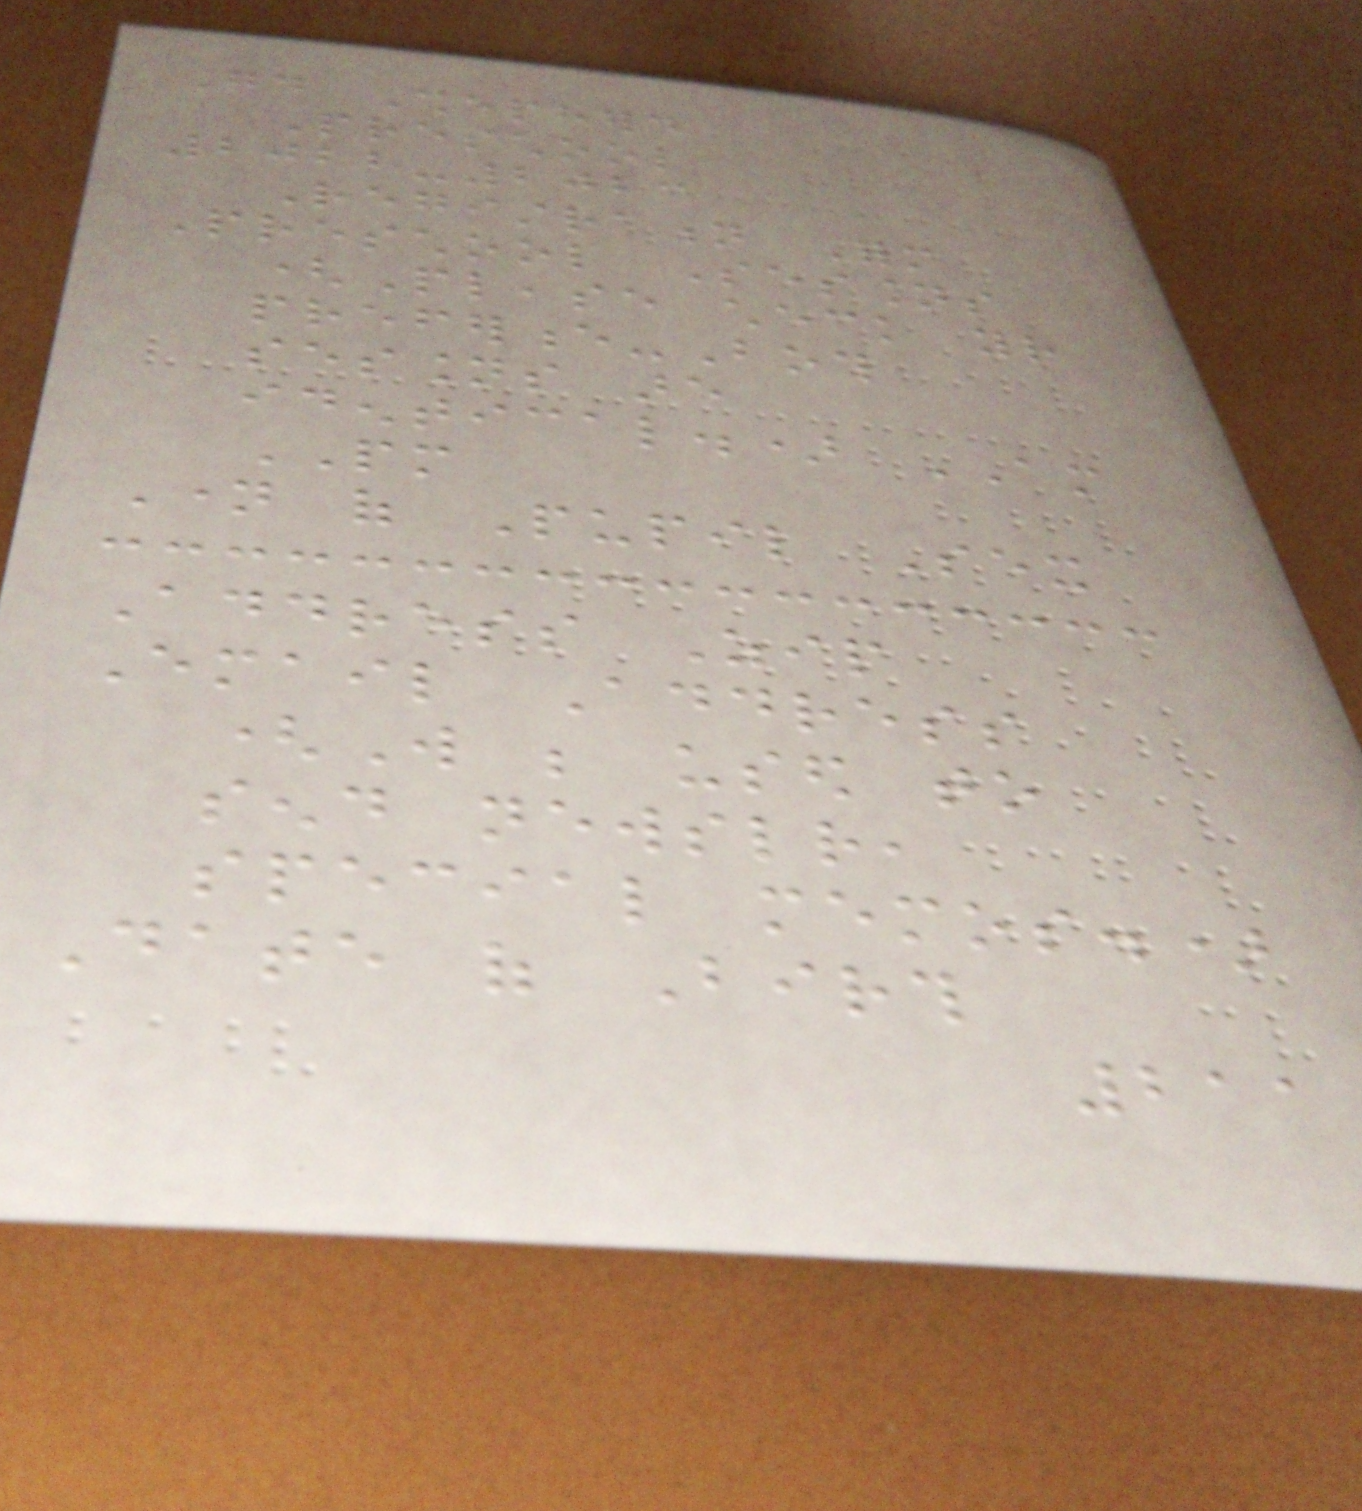Good Shepherd
Preschool
2022-2023
Registration Form
Preschool Sessions
(Please check your
preference-Both
sessions are
identical.) AM
PM
Name of Pupil Sex
Address Zip
Email Address
(Will be used to
send newsletter,
special memos.)
Date of Birth
211
